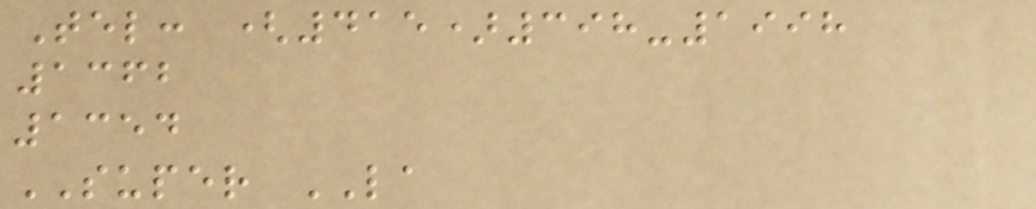Tel: (415)398-1998
1362
1354
SUPER LA
